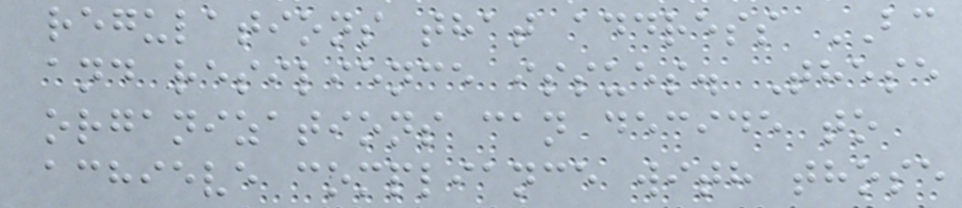regulations that address BC
and resilience issues. These
organizations can decide to
achieve compliance with those
